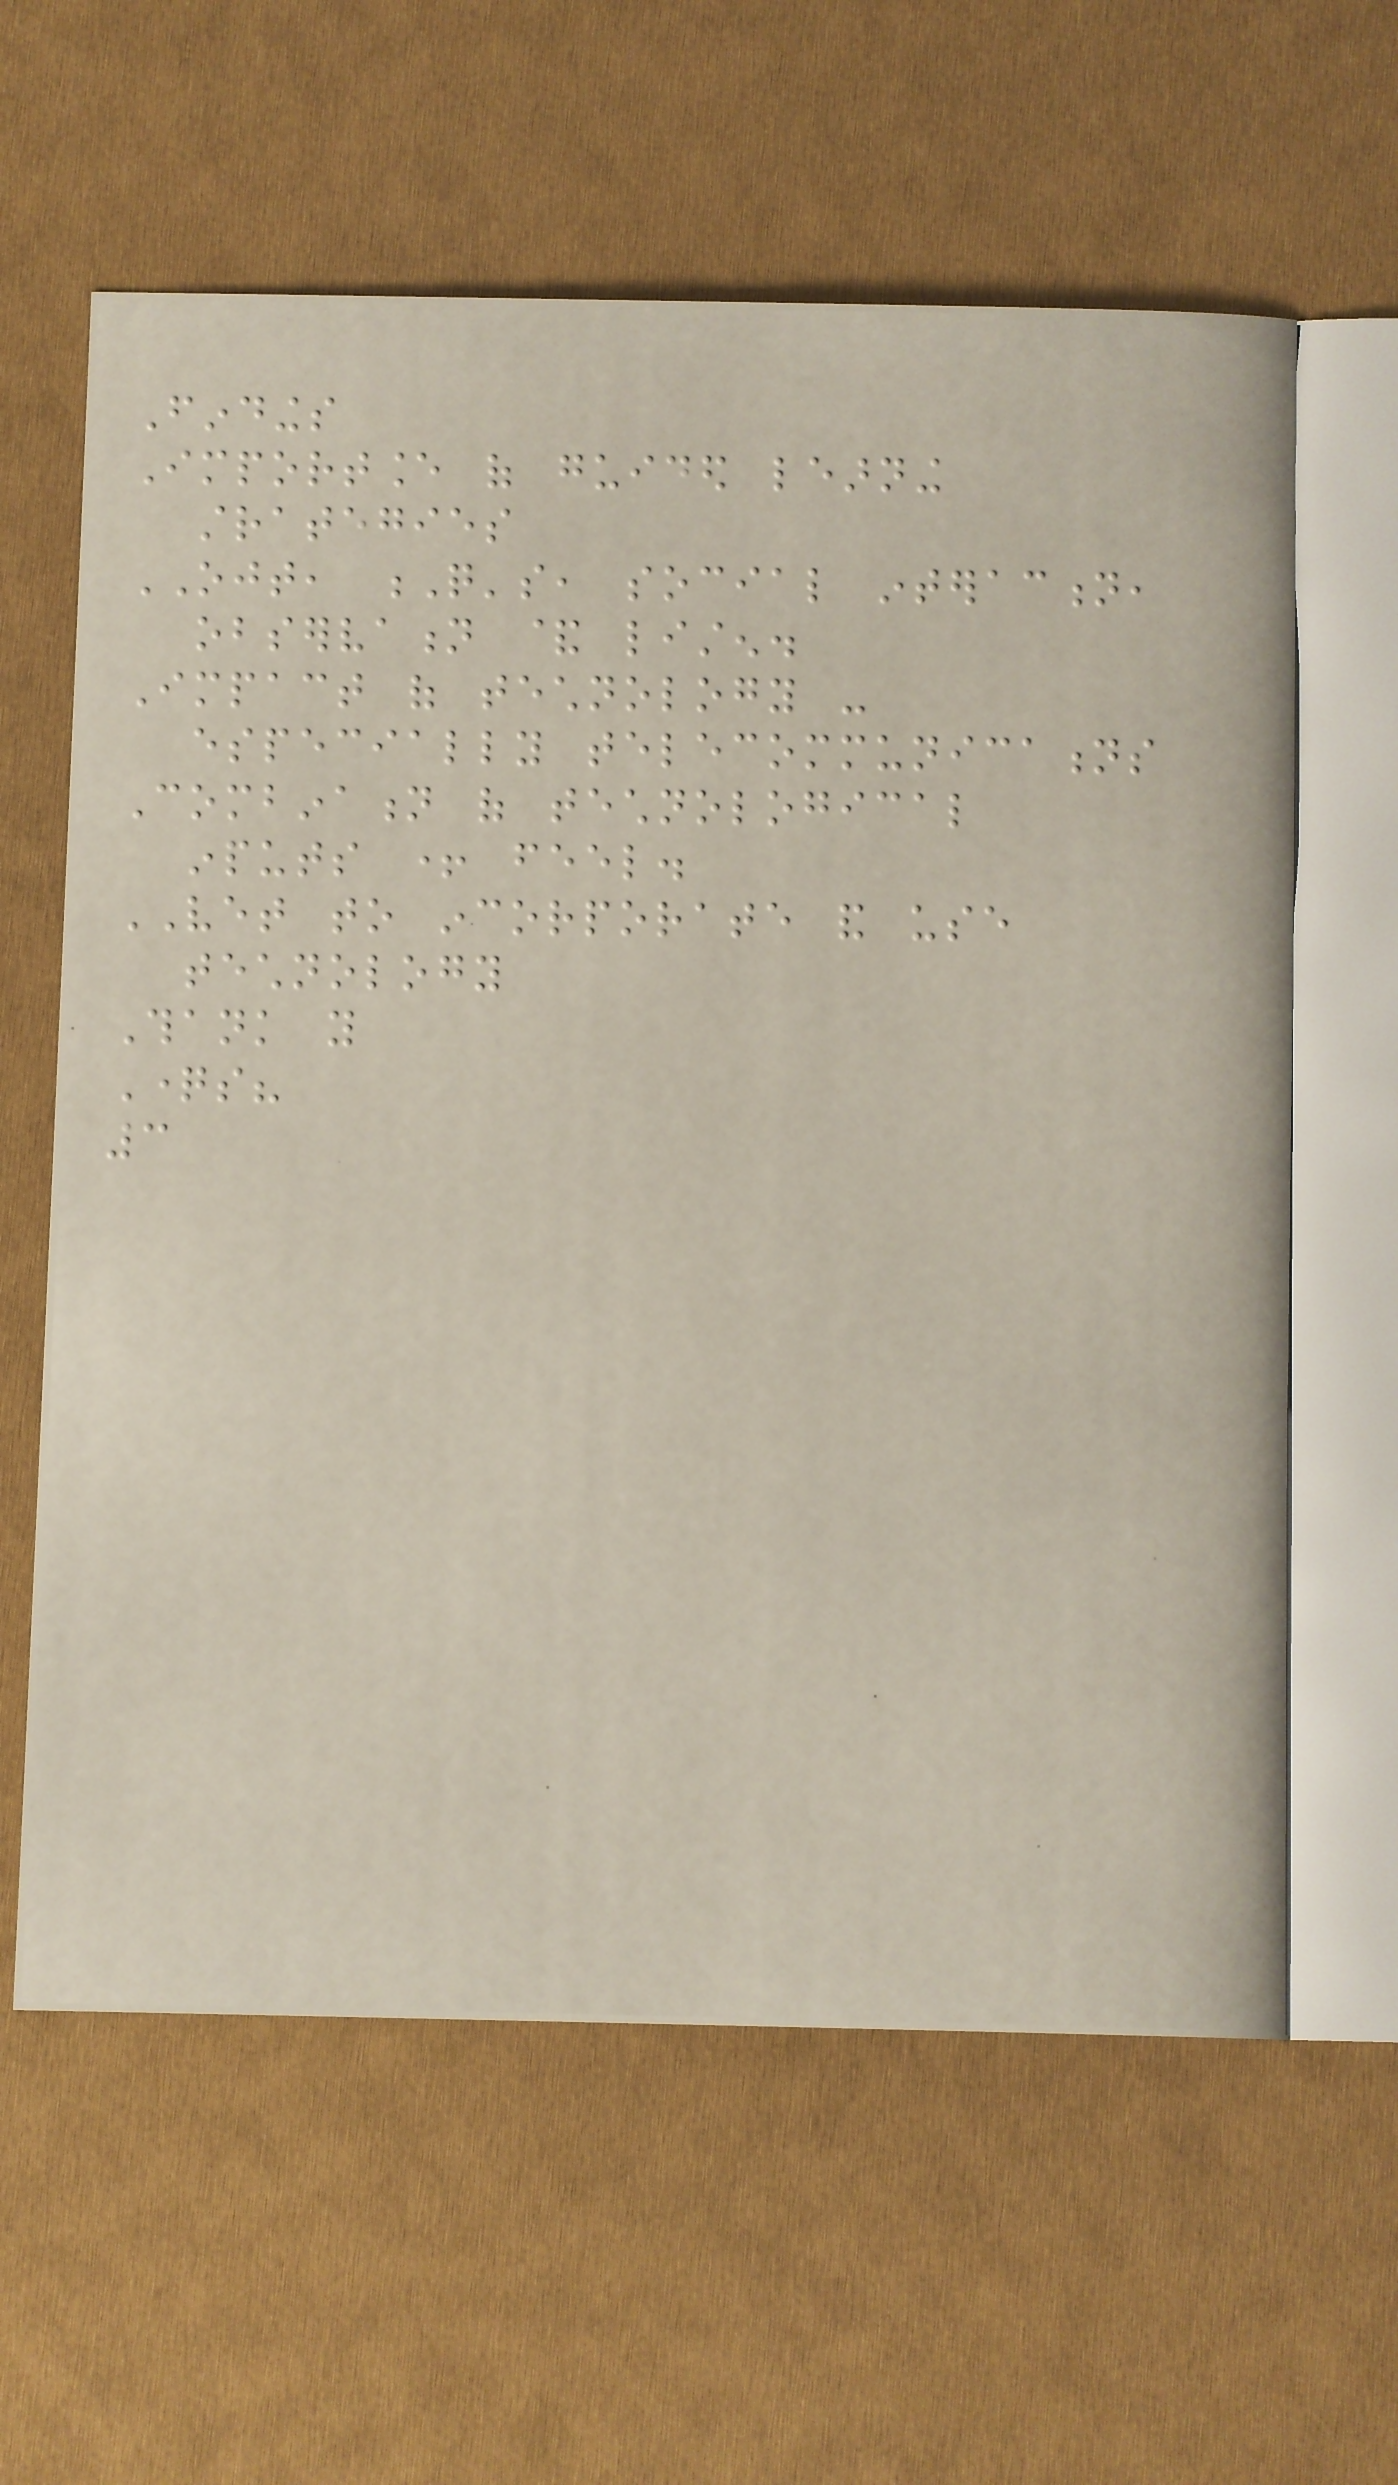Findings
Importance of guided learning
strategies
OJT, Q's, social interaction,
observation & listen.
Impact of technology -
especially telecommunications
Combination of technological
inputs + feel.
VET to incorporate and use
technology
Thank you
Questions?
3
